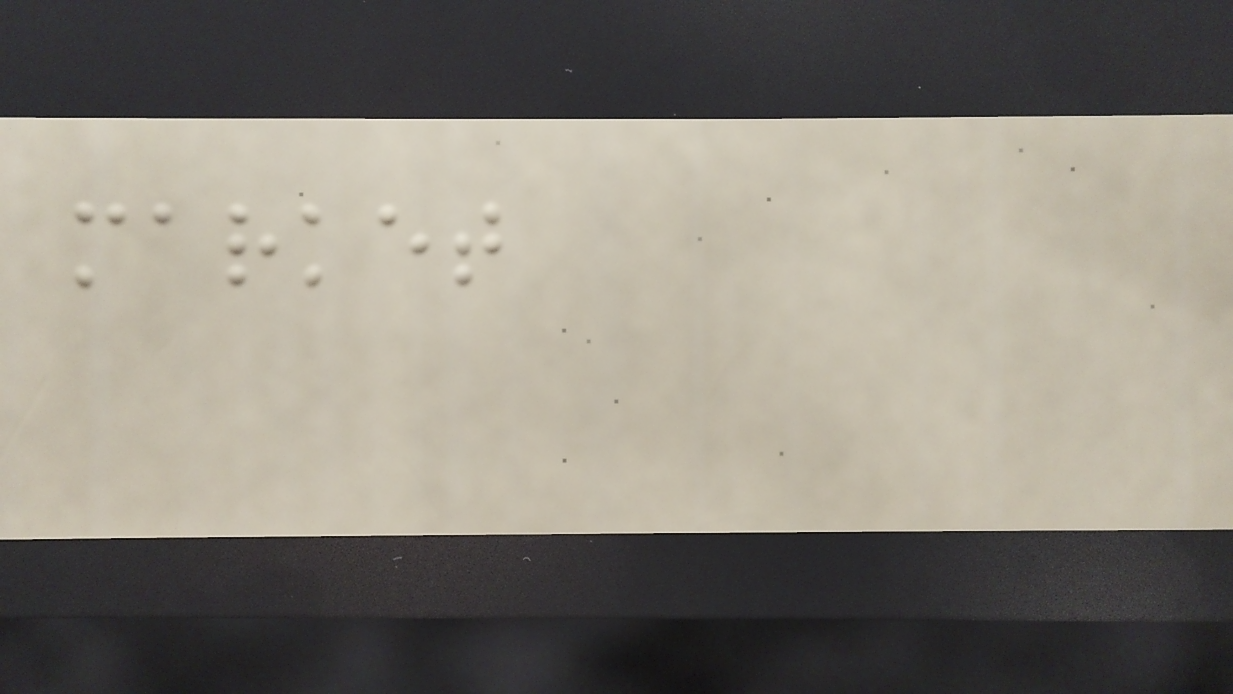market
